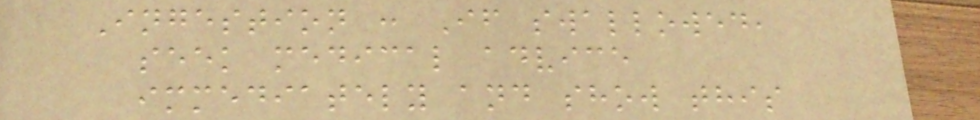Ingestion : If swallowed,
seek medical advice
immediately and show this
